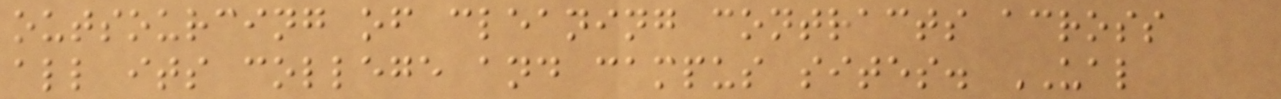outsourcing of cleaning contracts across
all its college and campus sites. UAL
